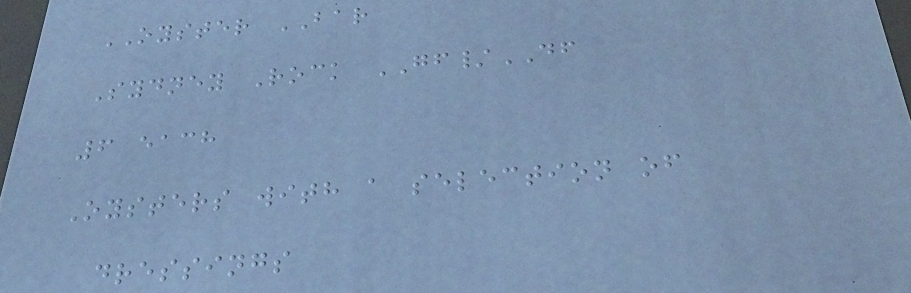OYSTER BAR
Sydney Rock GF/DF
6 each
Oysters with a selection of
dressings
